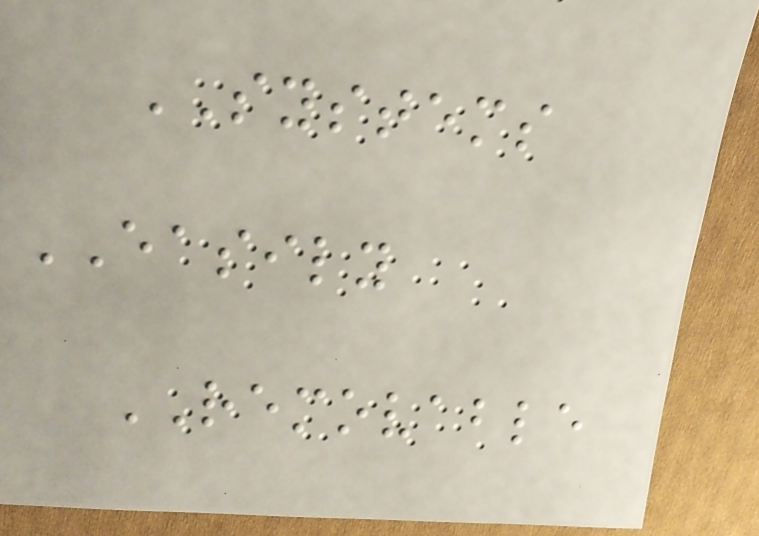SYSTEMS
EASILY
REMOVABLE
